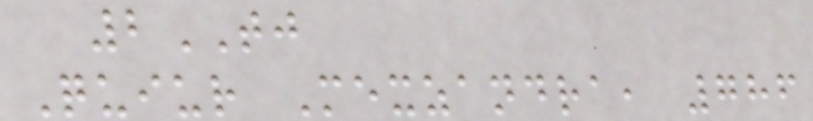2TJ
Quiur Mexzandra, 786
